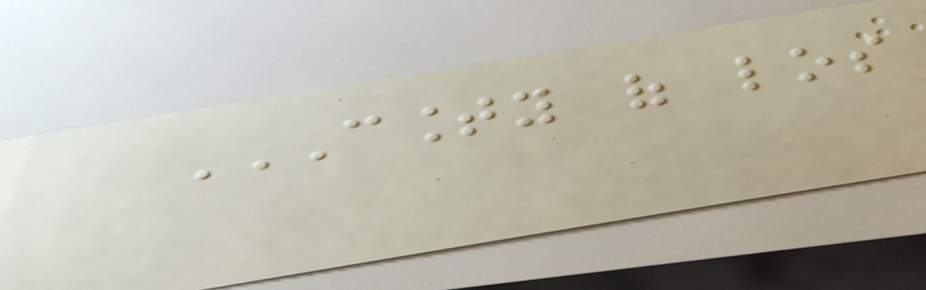COUNTY OF LOS
